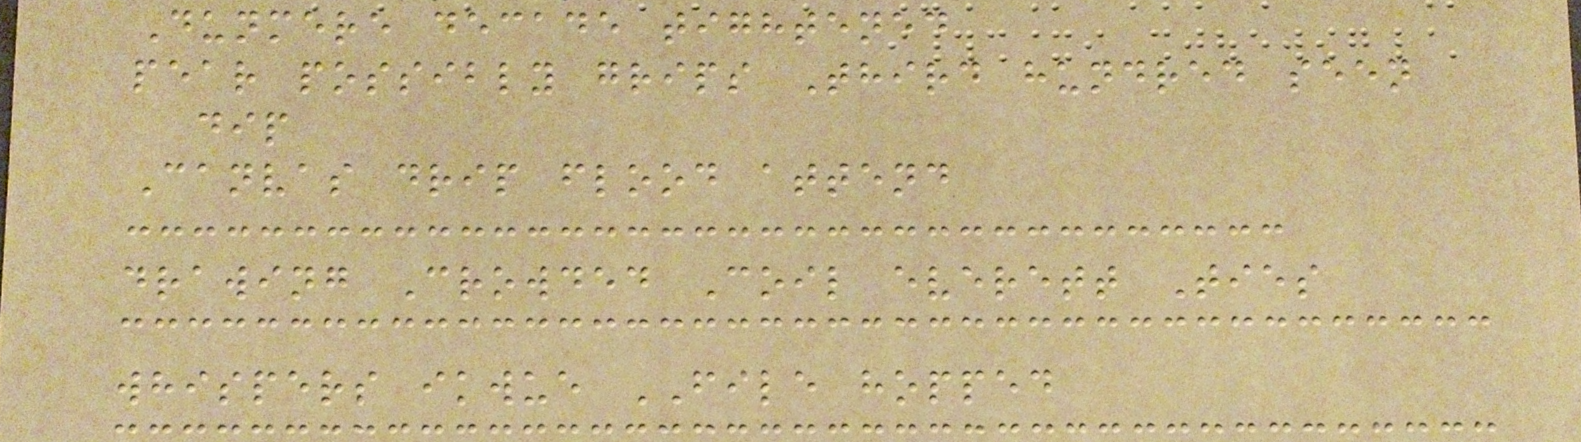Dunmere decade tightened
pear possibly grips Third hundred seen
dip
Canvas drip flood attend
drawing Crowded Coil everett Ties
whispers ikwue FILE hopped
